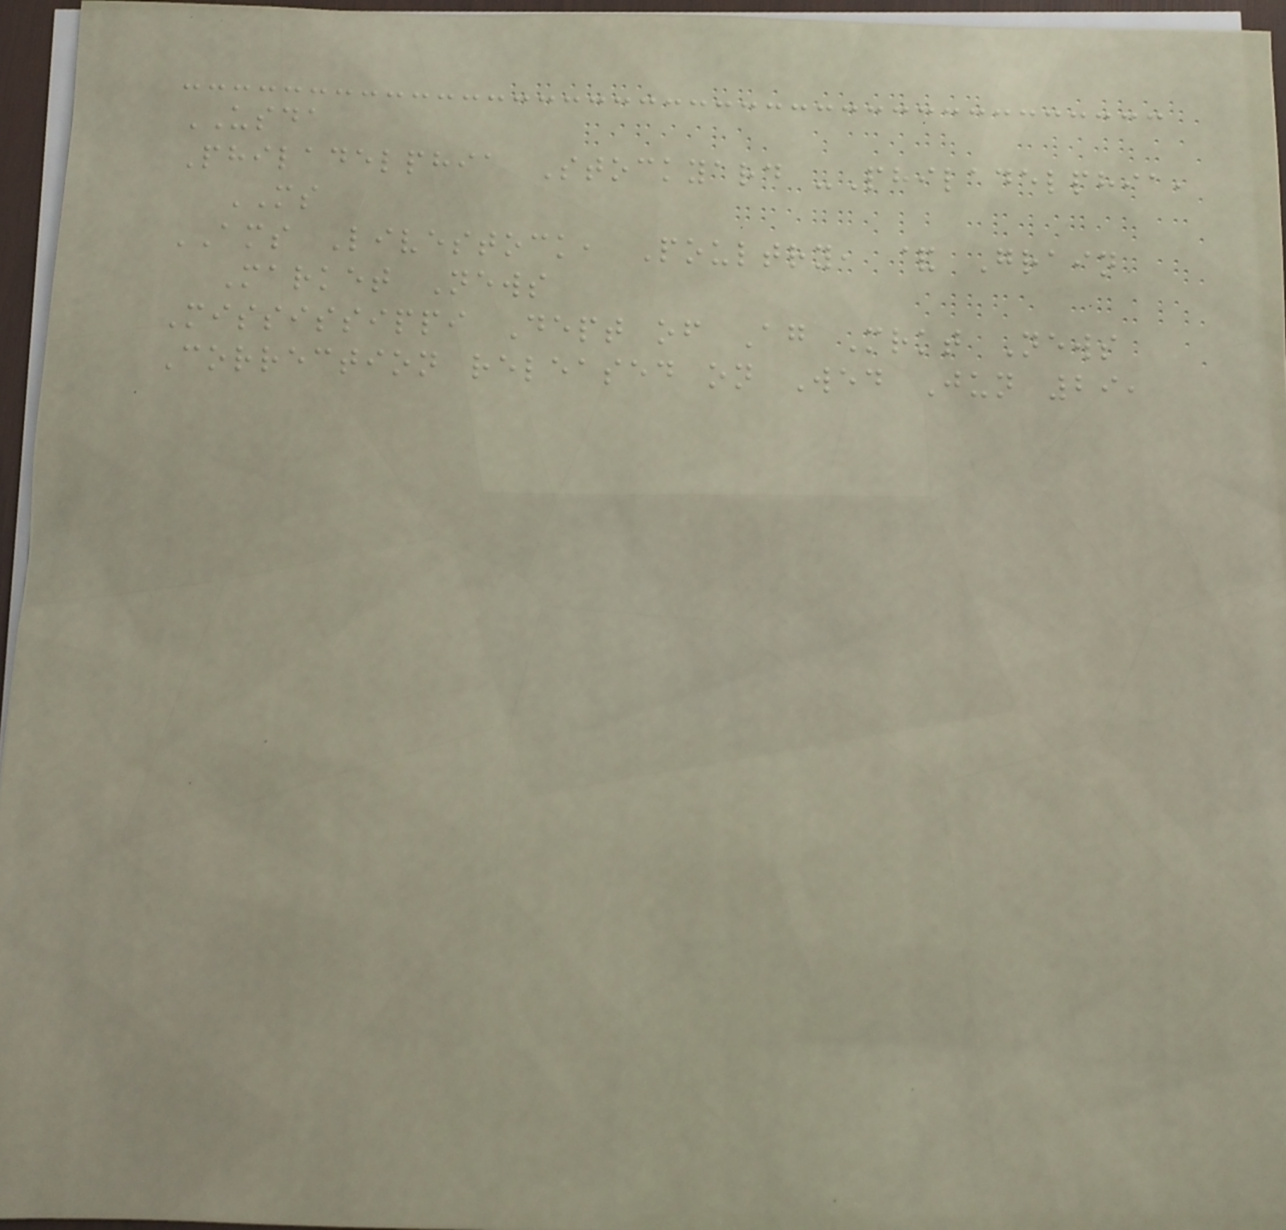USDA
Philadelphia Stockyard -Philadelphia,
MS
AMS Livestock, Poultry, & Grain
Market News
Mississippi Dept of Ag Mrkt News
Correction released on Wed Jun 29,
